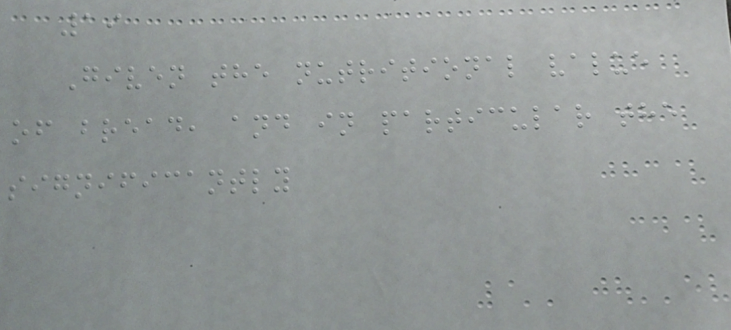19
Given the nutritional value
of bread, and in particular the
significantly
